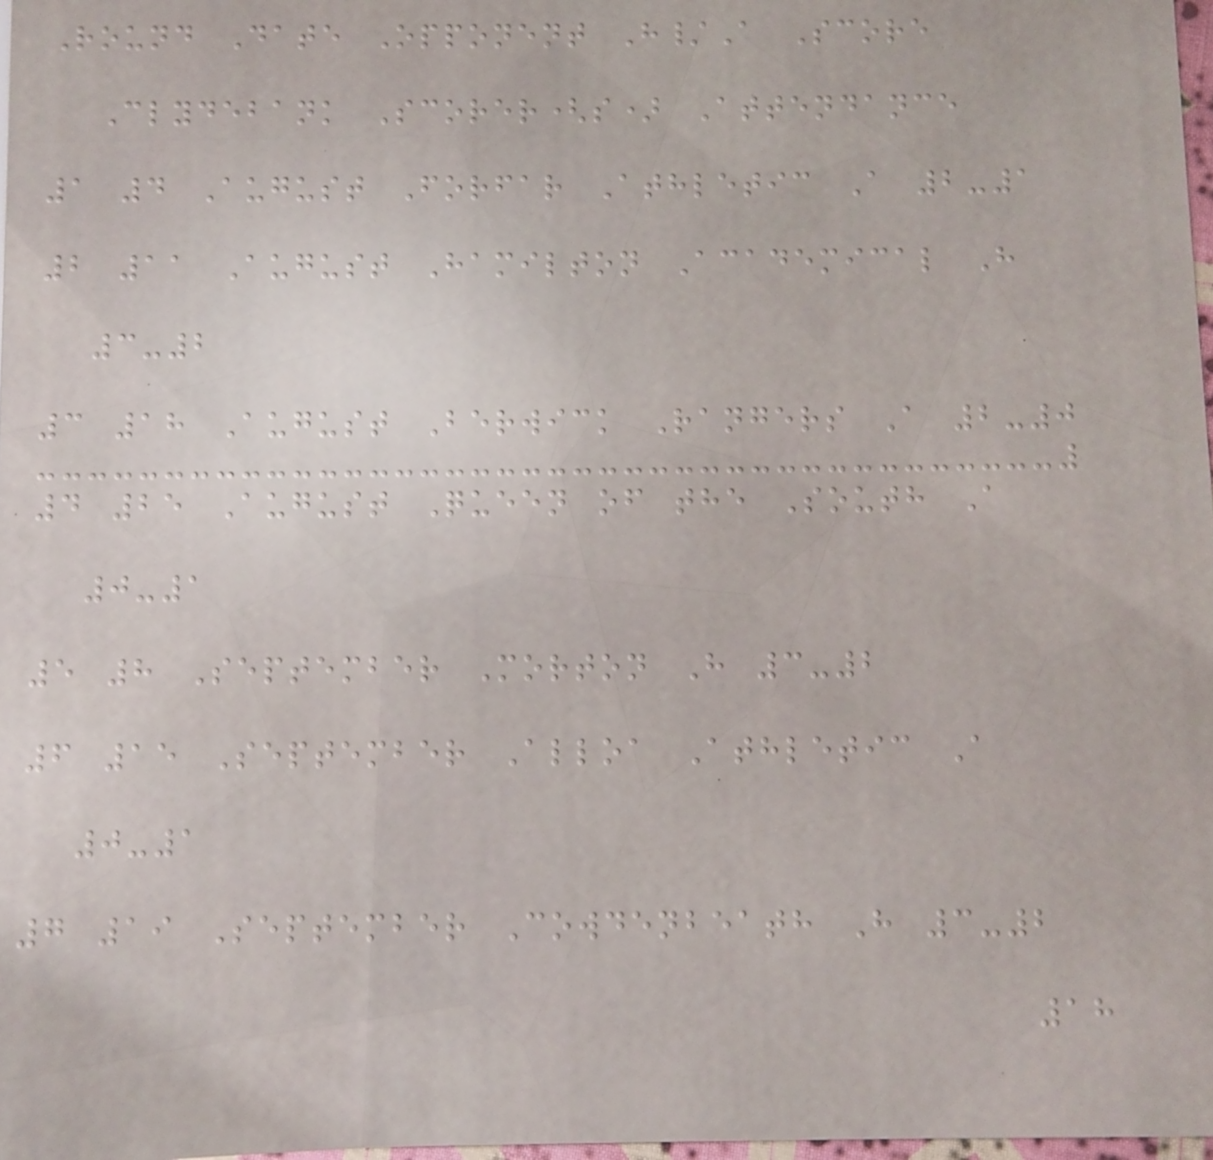Round Date Opponent H/A Score
Clydebank Scorer(s) Attendance
1 4 August Forfar Athletic A 2-1
2 11 August Hamilton Academical H
3-2
3 18 August Berwick Rangers A 2-0
4 25 August Queen of the South A
0-1
5 8 September Morton H 3-2
6 15 September Alloa Athletic A
0-1
7 19 September Cowdenbeath H 3-2
18
